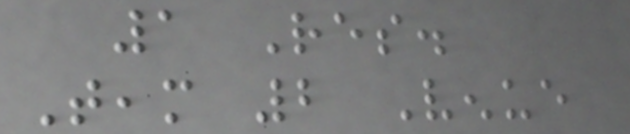1 Res.
Team 2 Venue
